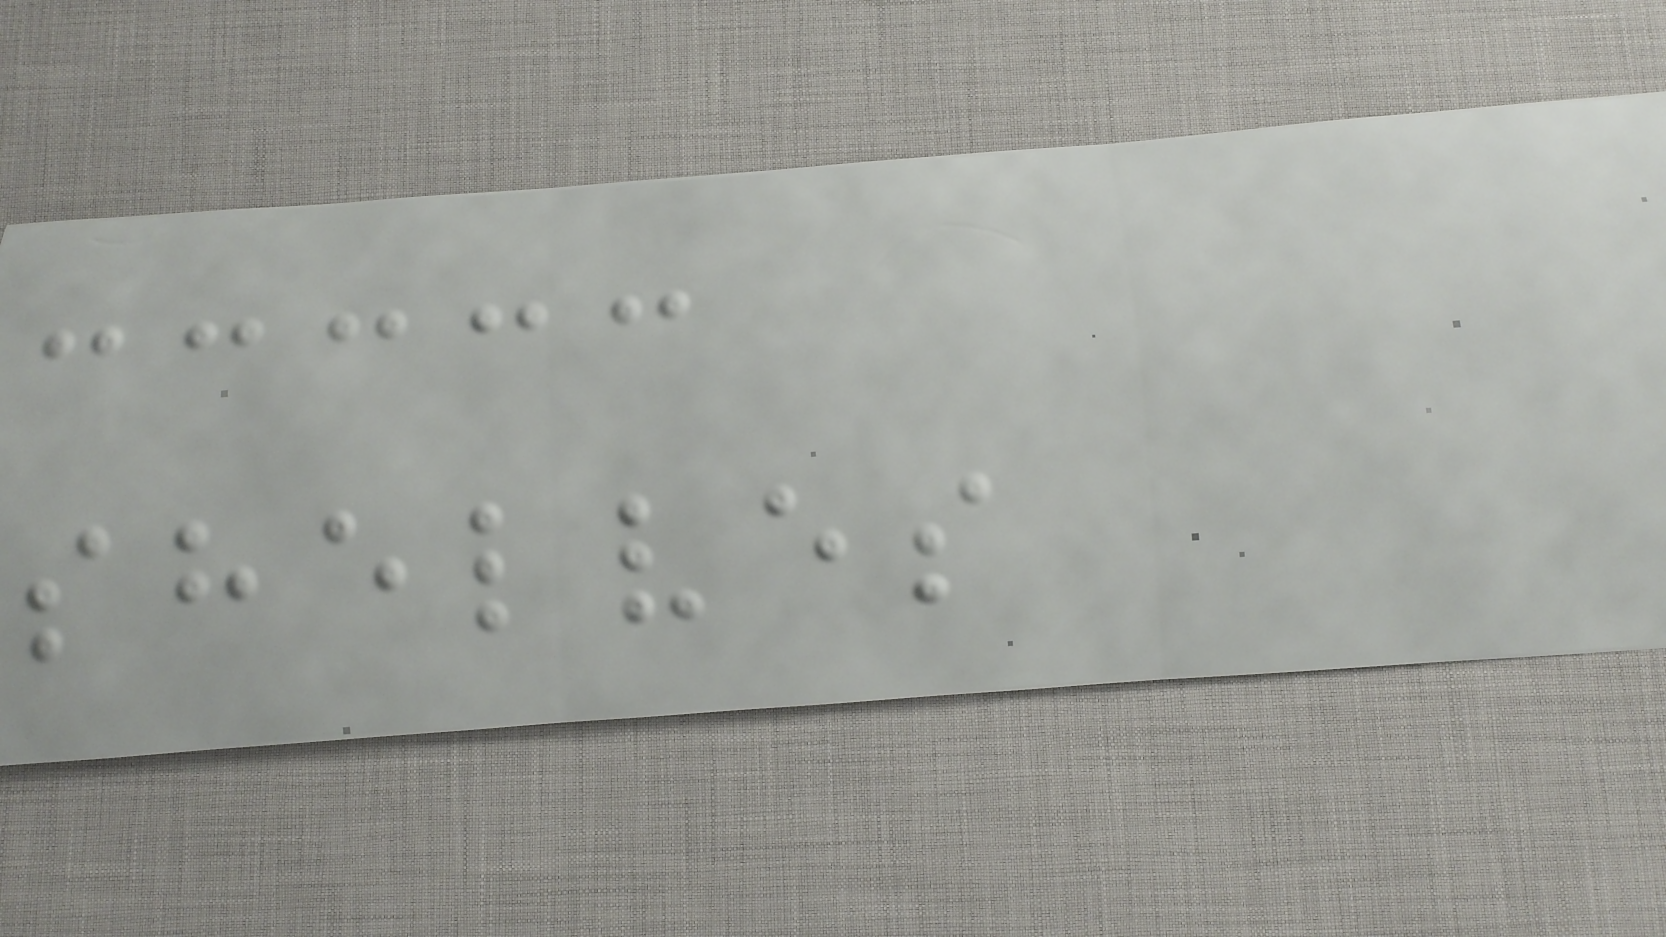shelves
